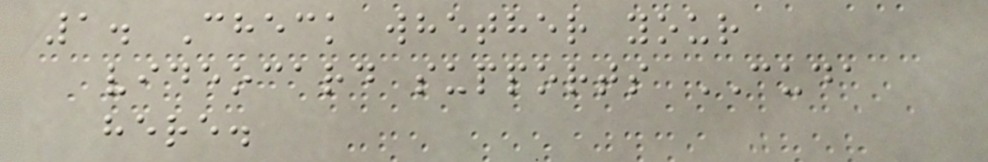1. Check whether your
videocard supports CUDA
here.
